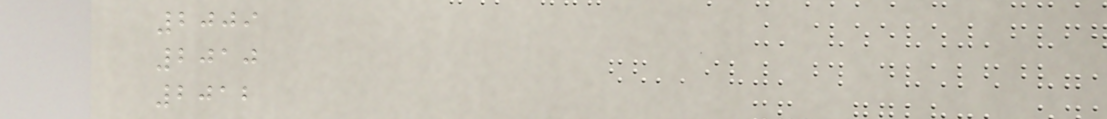2009
2010
2012
